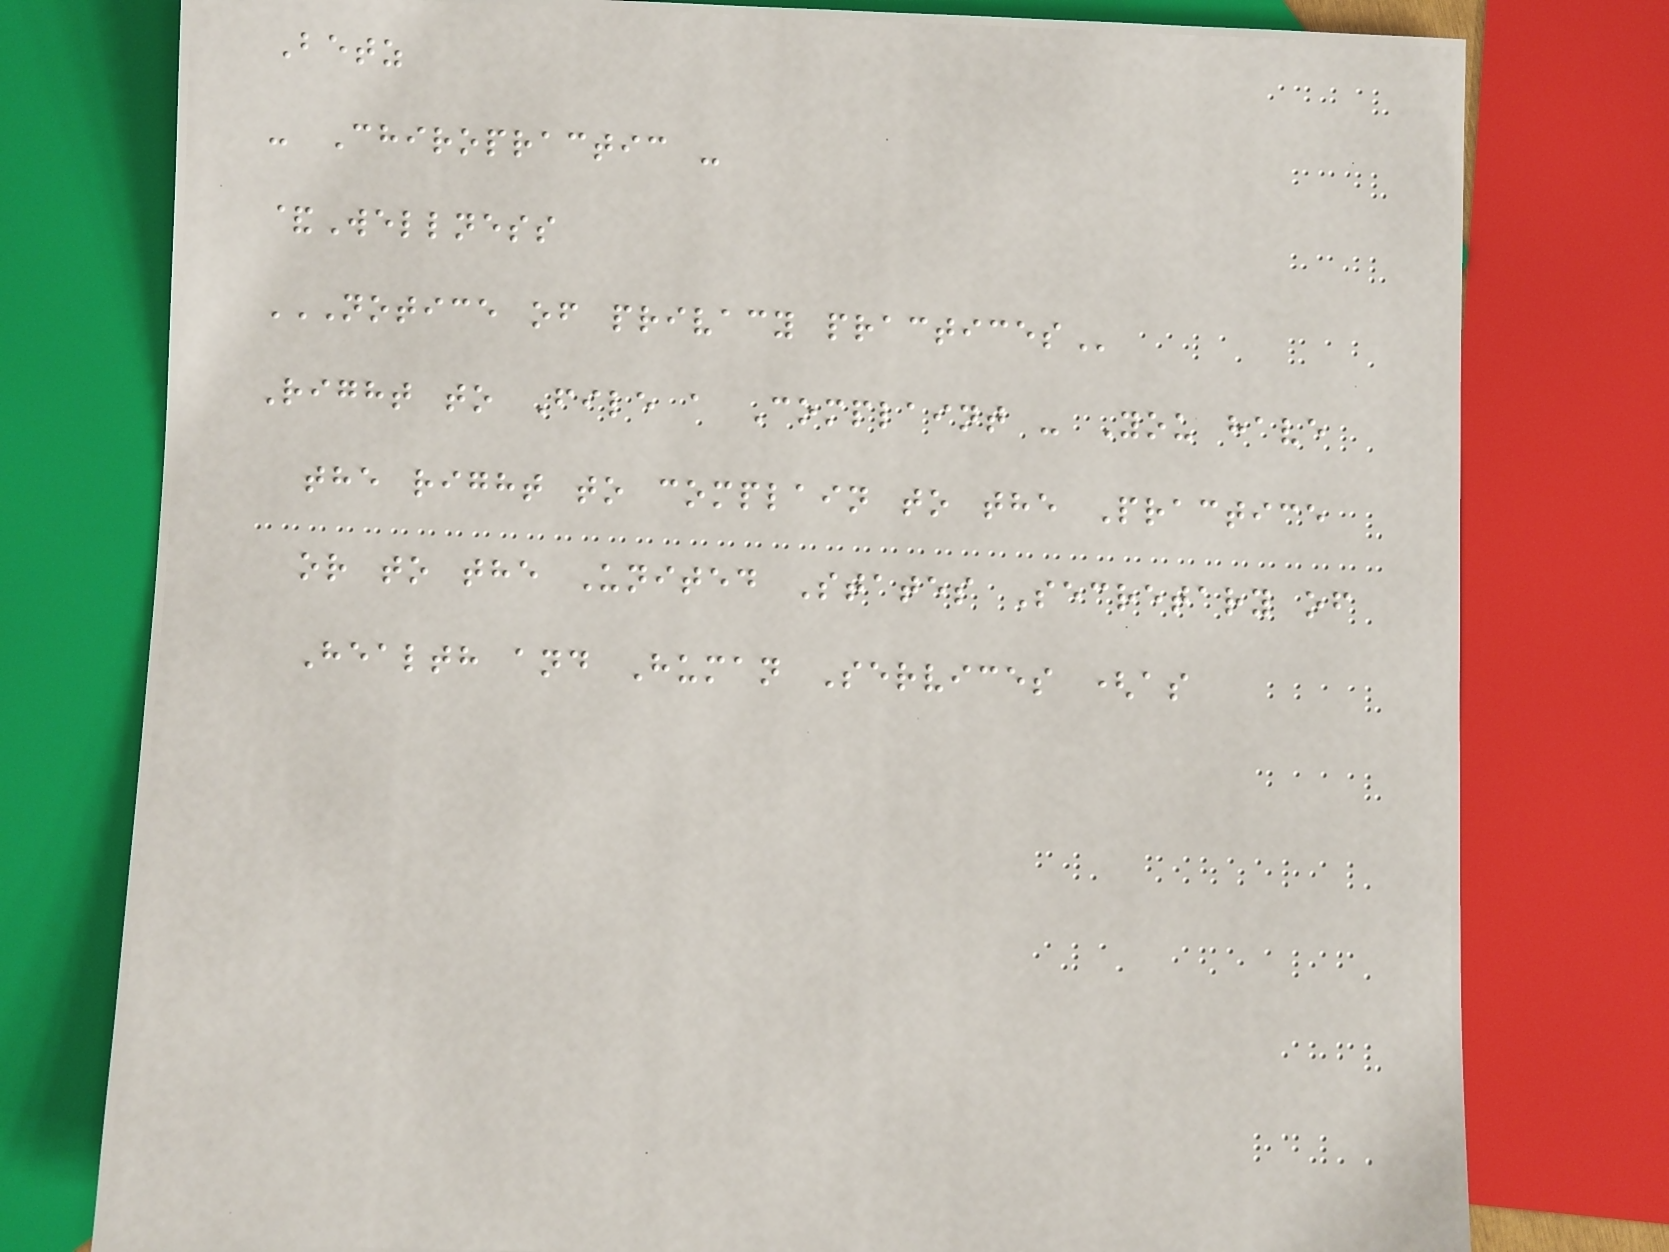Betz
- Chiropractic -
&Wellness
NOTICE OF PRIVACY PRACTICES
Right to File a Complaint - You have
the right to complain to the Practice
or to the United States Secretary of
Health and Human Services (as
